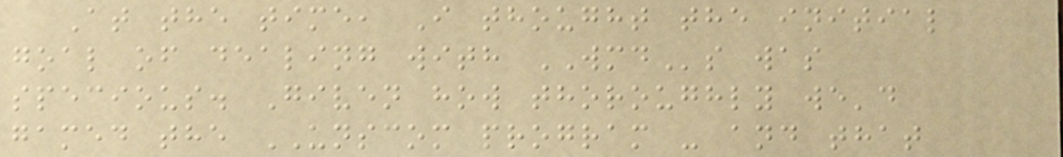At the time, I thought the initial
goal of dealing with WMDs was
specious. Given how thoroughly we'd
gamed the UNSCOM program - and that
